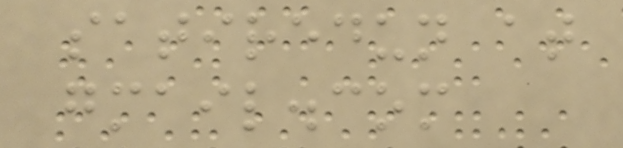satiredun at
gmail.com
